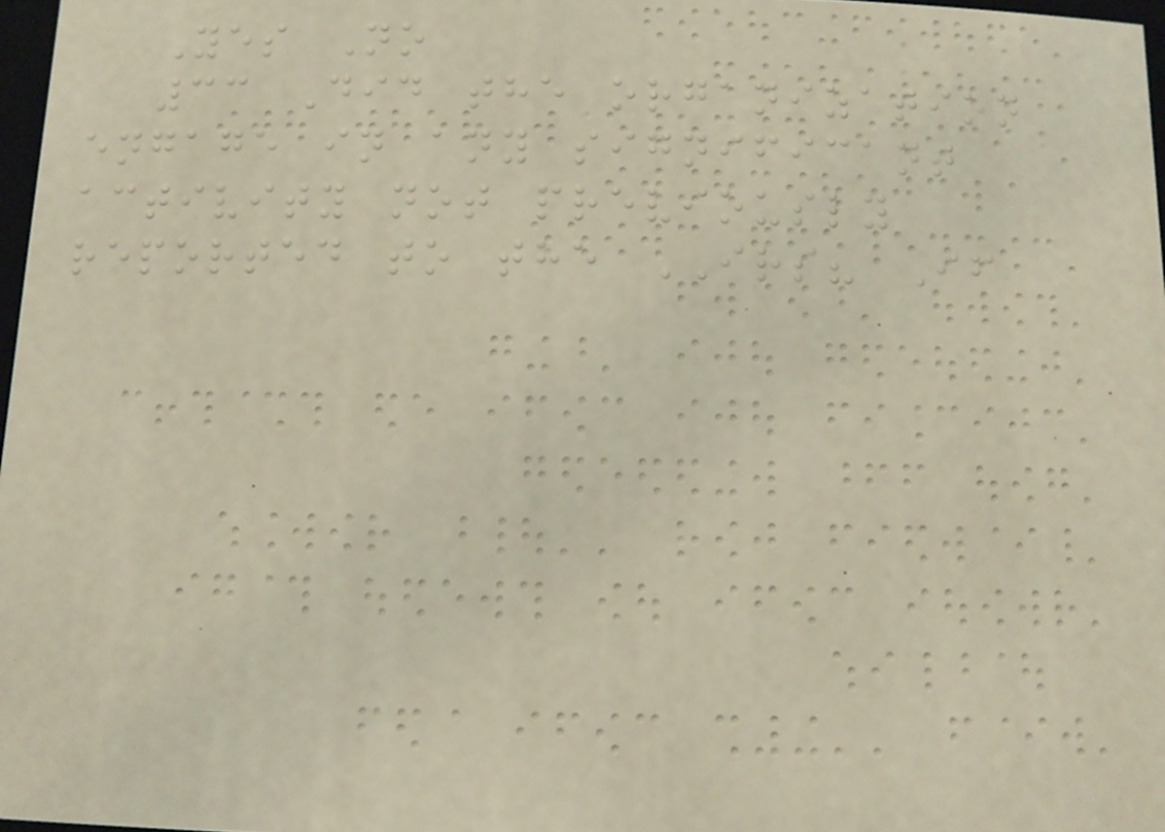Yes No
33 Did the organization
engage in any significant
activity not previously
reported to the IRS? If
